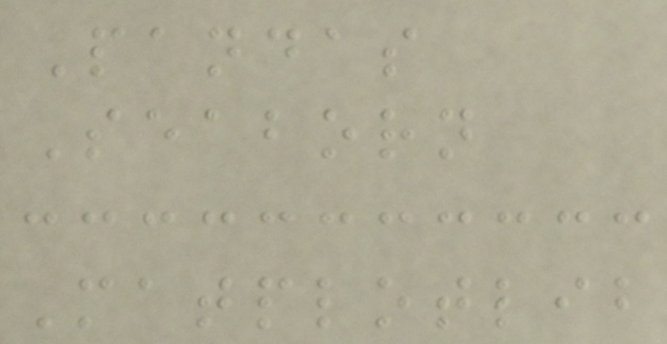Pandas
Seaborn
Matplotlib
